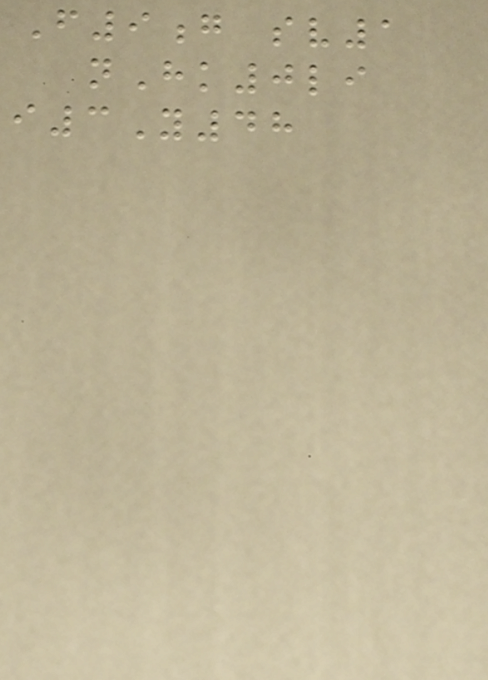F9g sv1
nHk0li
i3Y48
